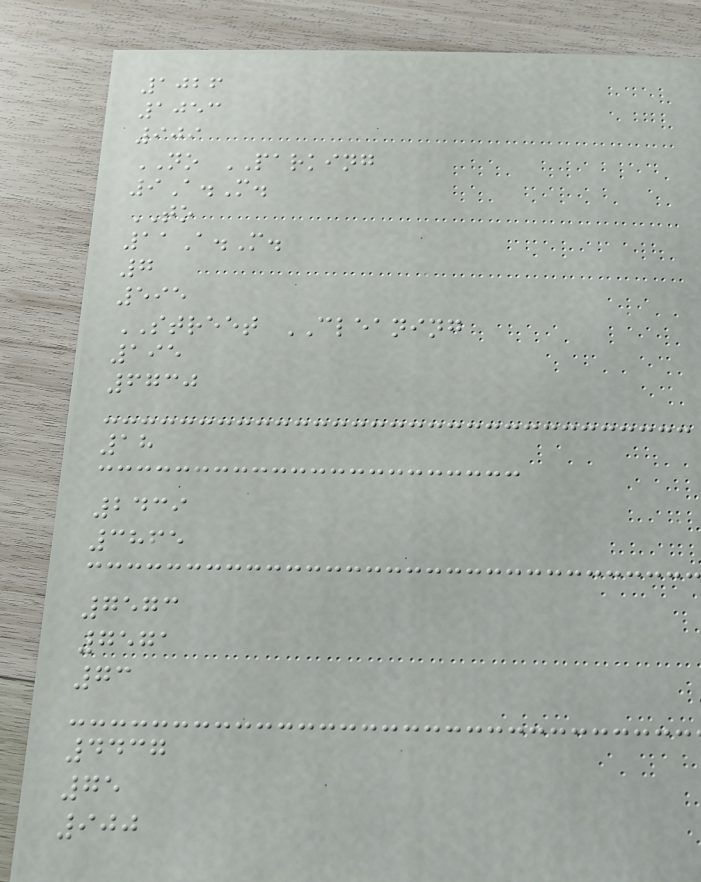1026
1053
909
NO PARKING
9A.M.
TO
11A.M.
7
595
STREET CLEANING
195
6730
18
2439
3865
7573
7571
73
4437
75
900
